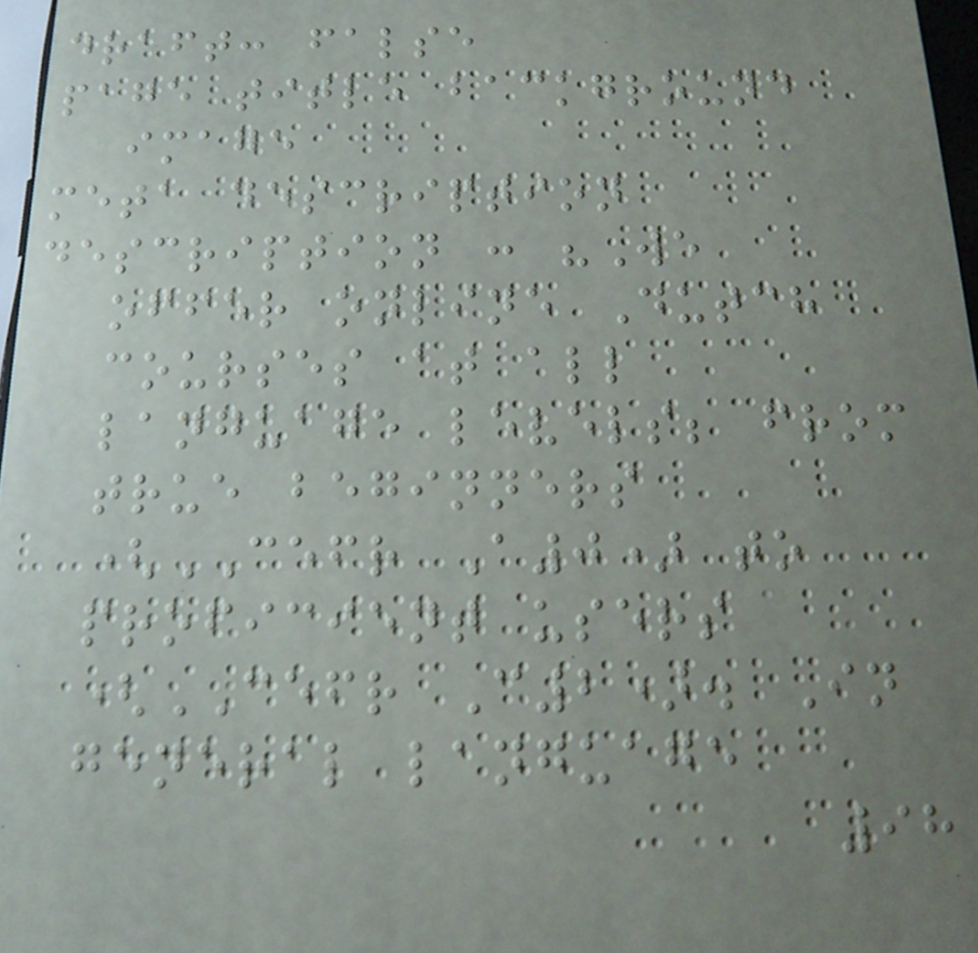draft: false
page title background
image
meta description
description : "We
offer online Dutch
courses at all
language levels; from
true beginners
(CEFR A0) to
proficient users
(CEFR C2). In
general language
98
